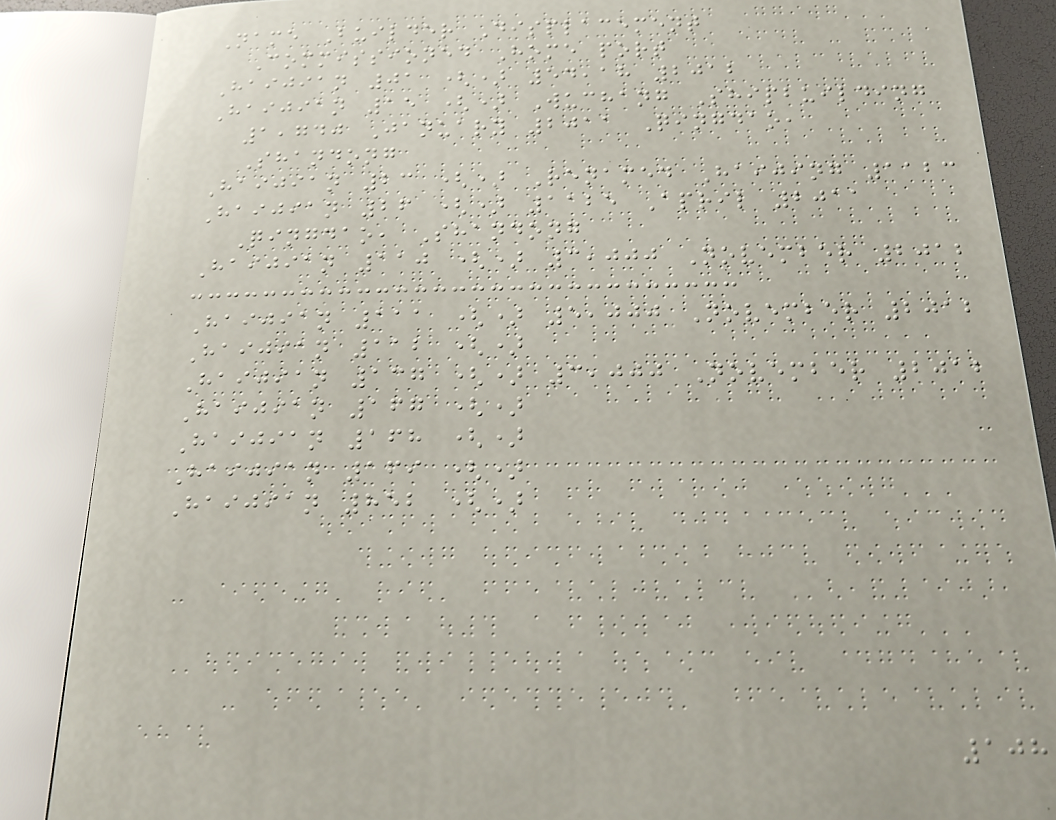Name Builder Displacement
Commissioned Home port
Haijian 01 () 54,18 2012
Haijian 15 () Wuchang Shipbuilding
1,740 January 2011 Qingdao,
Shandong
Haijian 23 () Renamed Haijing 1123
Haijian 26 () 1125 April 2011
Qingdao, Shandong
Haijian 110 () 3,000 November 2012
Haijian 111 () 5,000 November 2012
Haijian 112 ()
Haijian 137 () 3,000 November 2012
Haijian 167 ()
Haijian 168 ()
Haijian 169 ()
Haijian 852 ()
108
